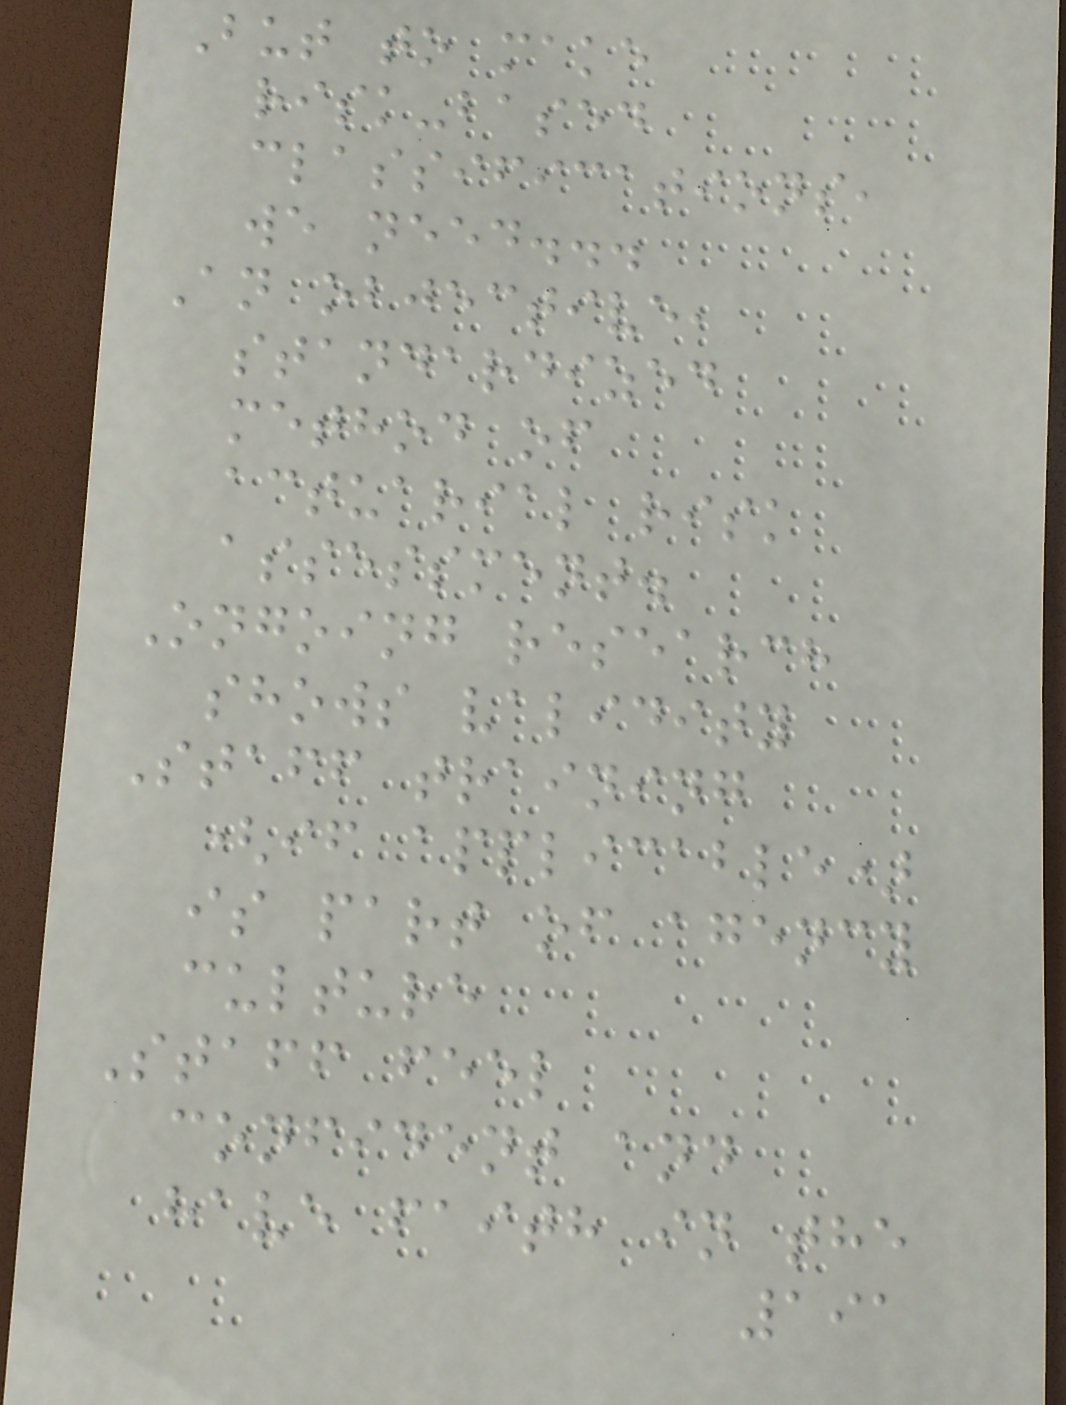But to make
risk-based
classifications,
we need...
An objective,
standardized
method of
actuarial risk
assessment.
Ongoing research
shows validity
Staff training
(if applicable)
is part of agency
culture
Staff feel
confident and
have faith in the
191
